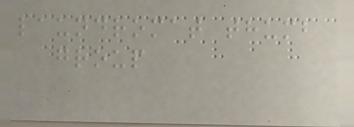laundromat thumb
group
